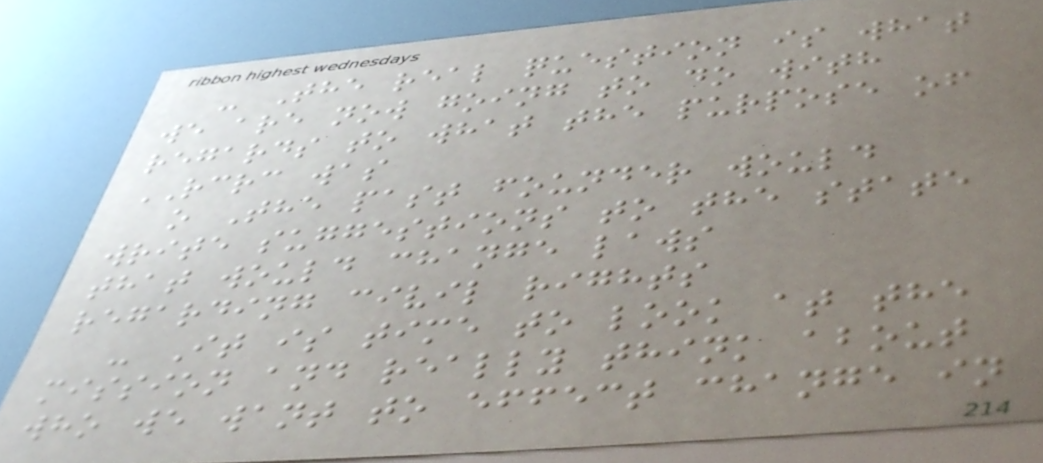- The real question is what
we are now going to do with
regards to what the purpose of
RCRC was
o The past founder would
write suggestions to the state
that would change laws
regarding civil rights
- It is time to look at the
mission and really think about
who we want to effect change in
